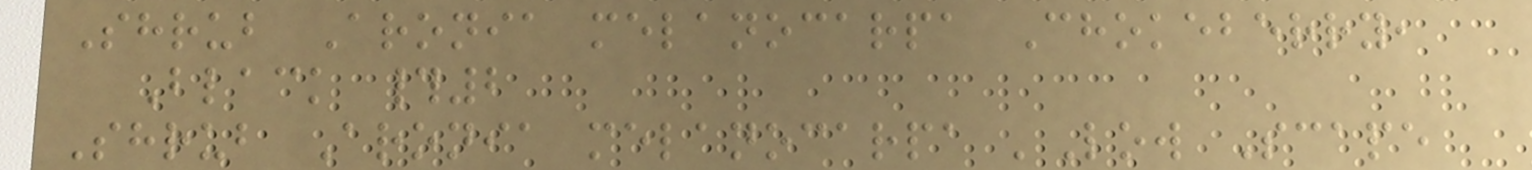Shrub Aronia melanocarpa Chokeberry,
Black #2
Shrub Aronia melanocarpa 'Low Scape
